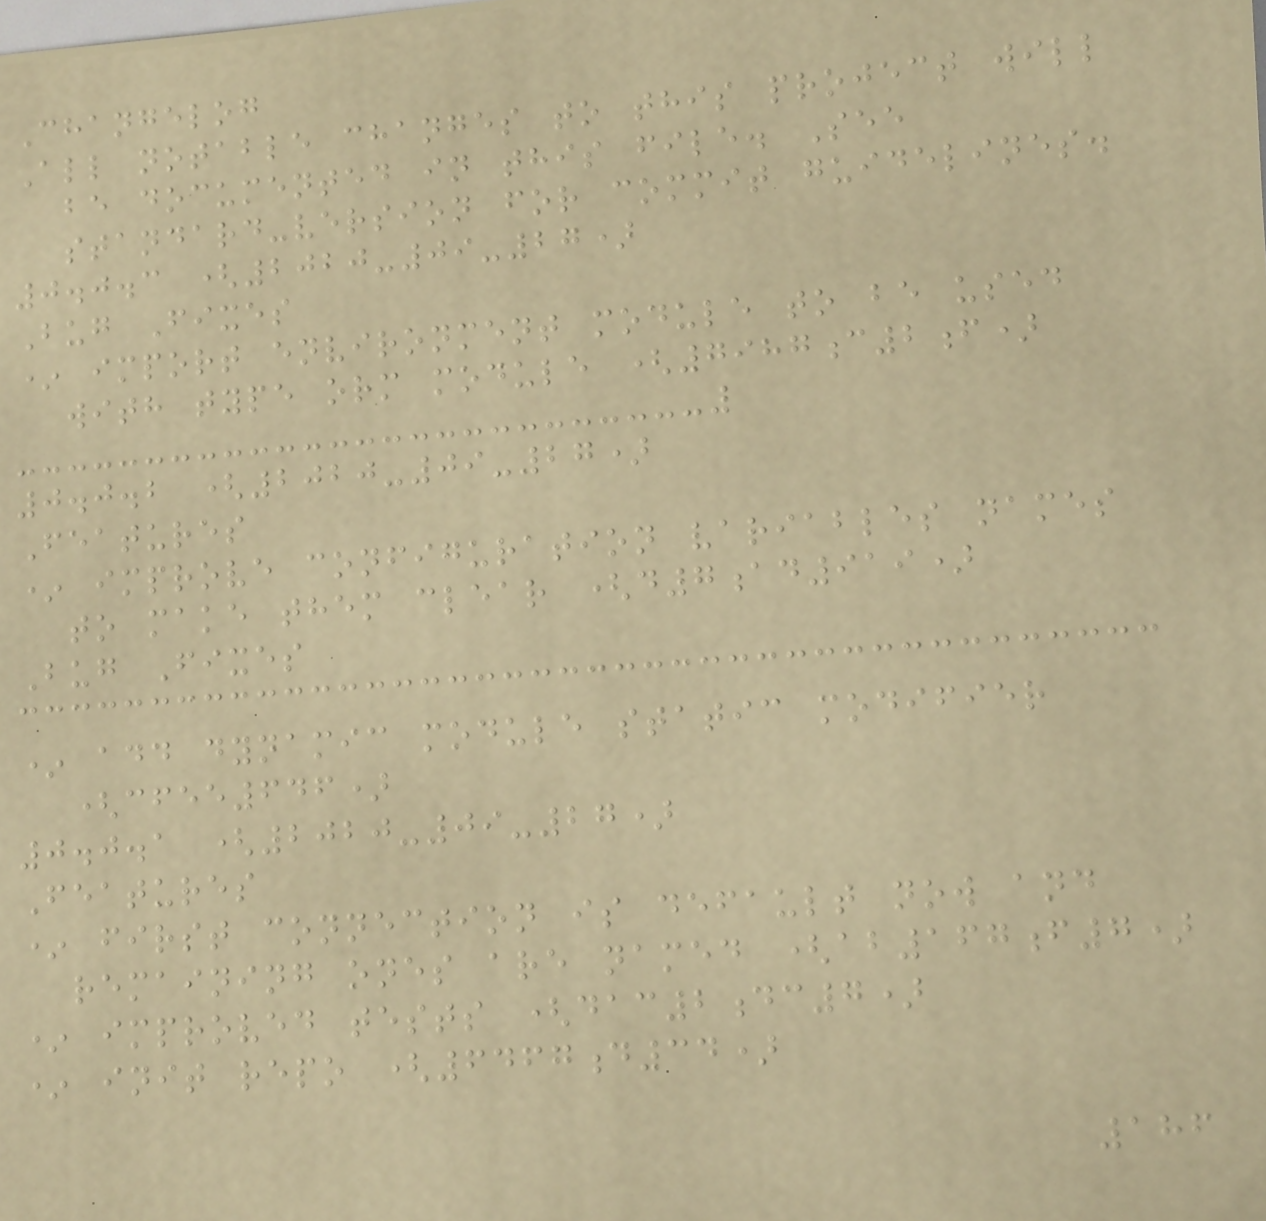Changelog
All notable changes to this project will
be documented in this file. See
standard-version for commit guidelines.
0.0.3 (2020-09-27)
Bug Fixes
* import environment module to be used
with type orm module (7987c2f)
0.0.2 (2020-09-27)
Features
* improve configuration variables names
to make them clear (d7ad919)
Bug Fixes
* add dynamic module static modifier
(cfee646)
0.0.1 (2020-09-27)
Features
* first connection is default now and
remaining ones are named (ab167f7)
* improved tests (dac2dc7)
* init repo (6467d34)
186
